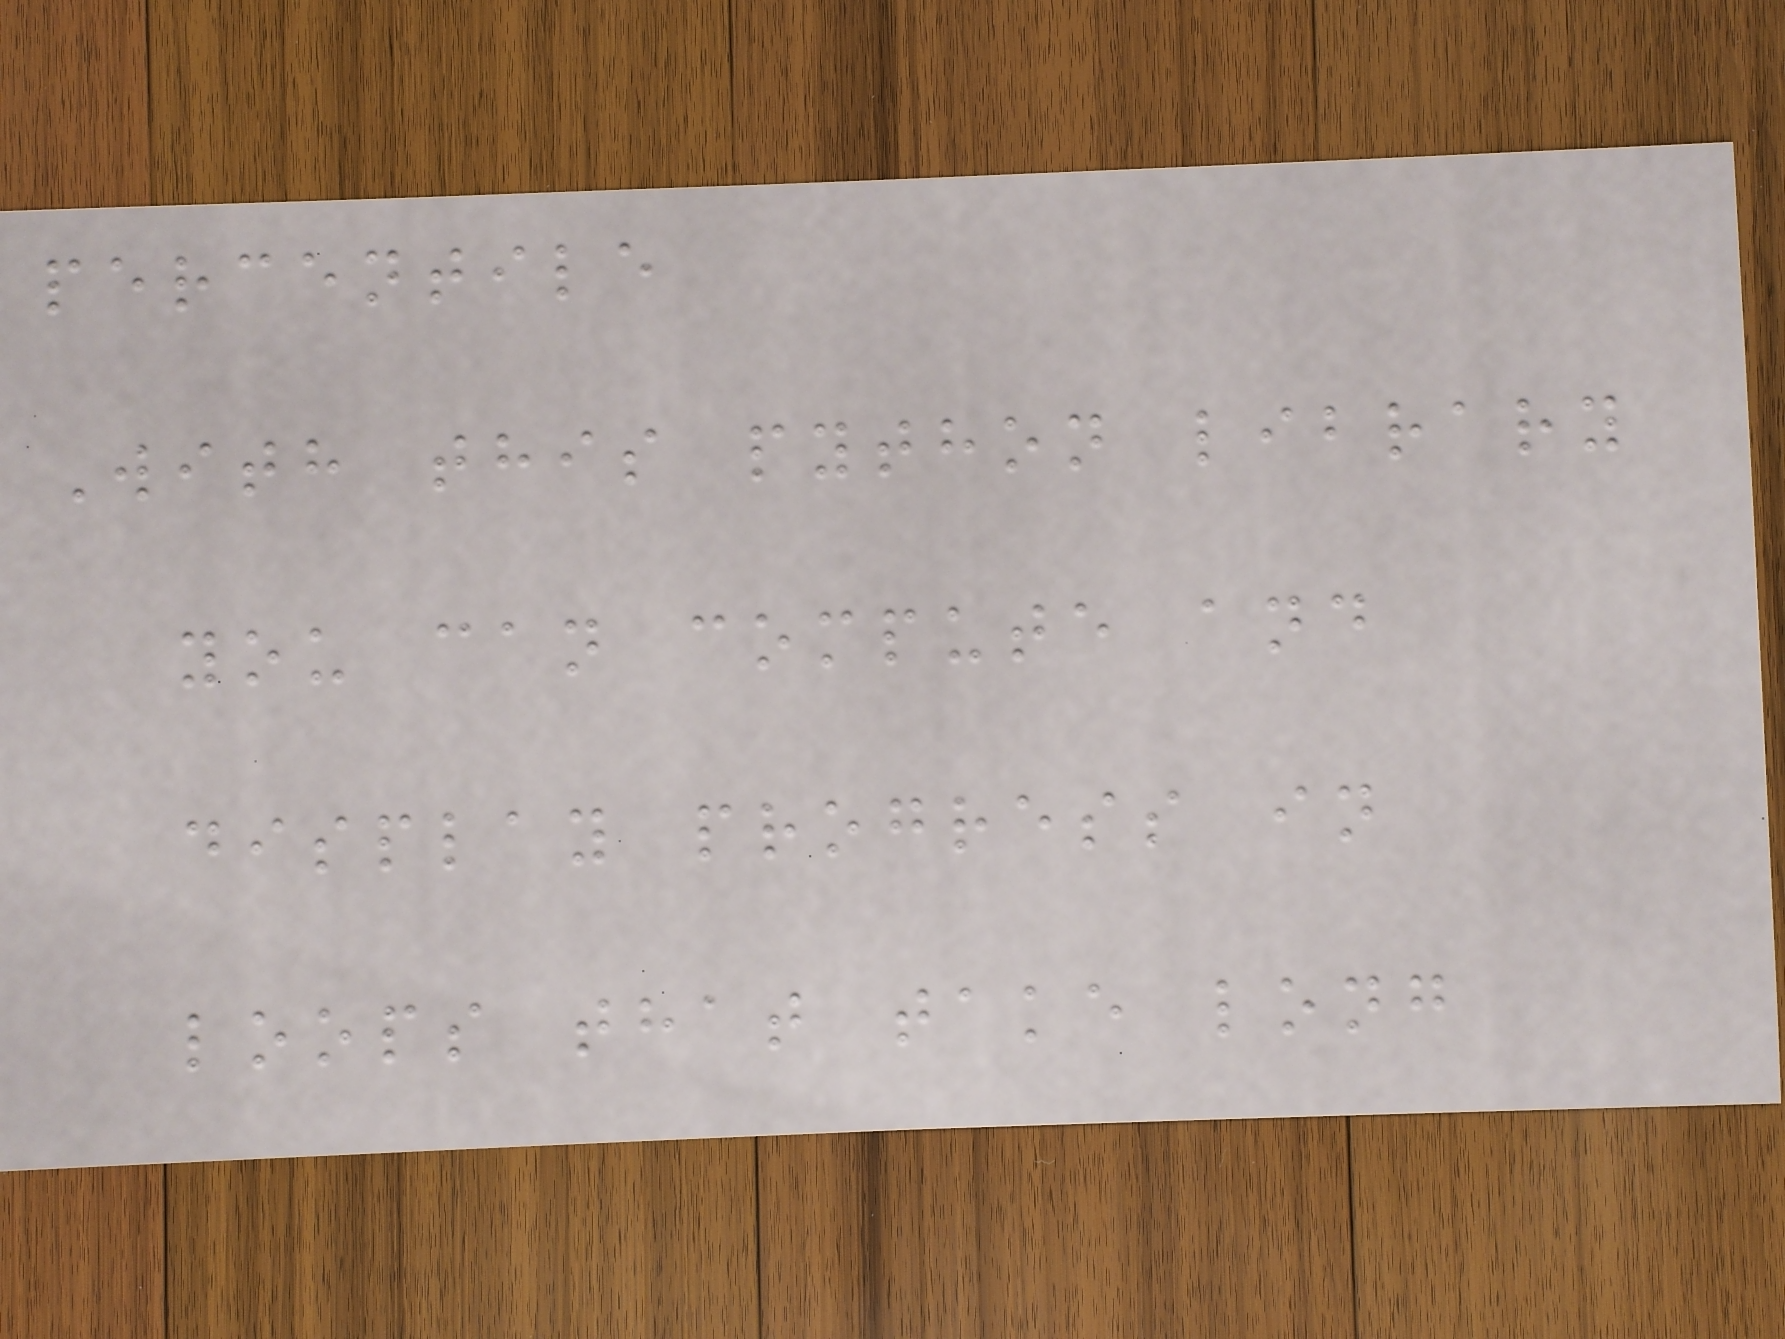percentile
With this python library
you can compute and
display progress in
loops that take long
